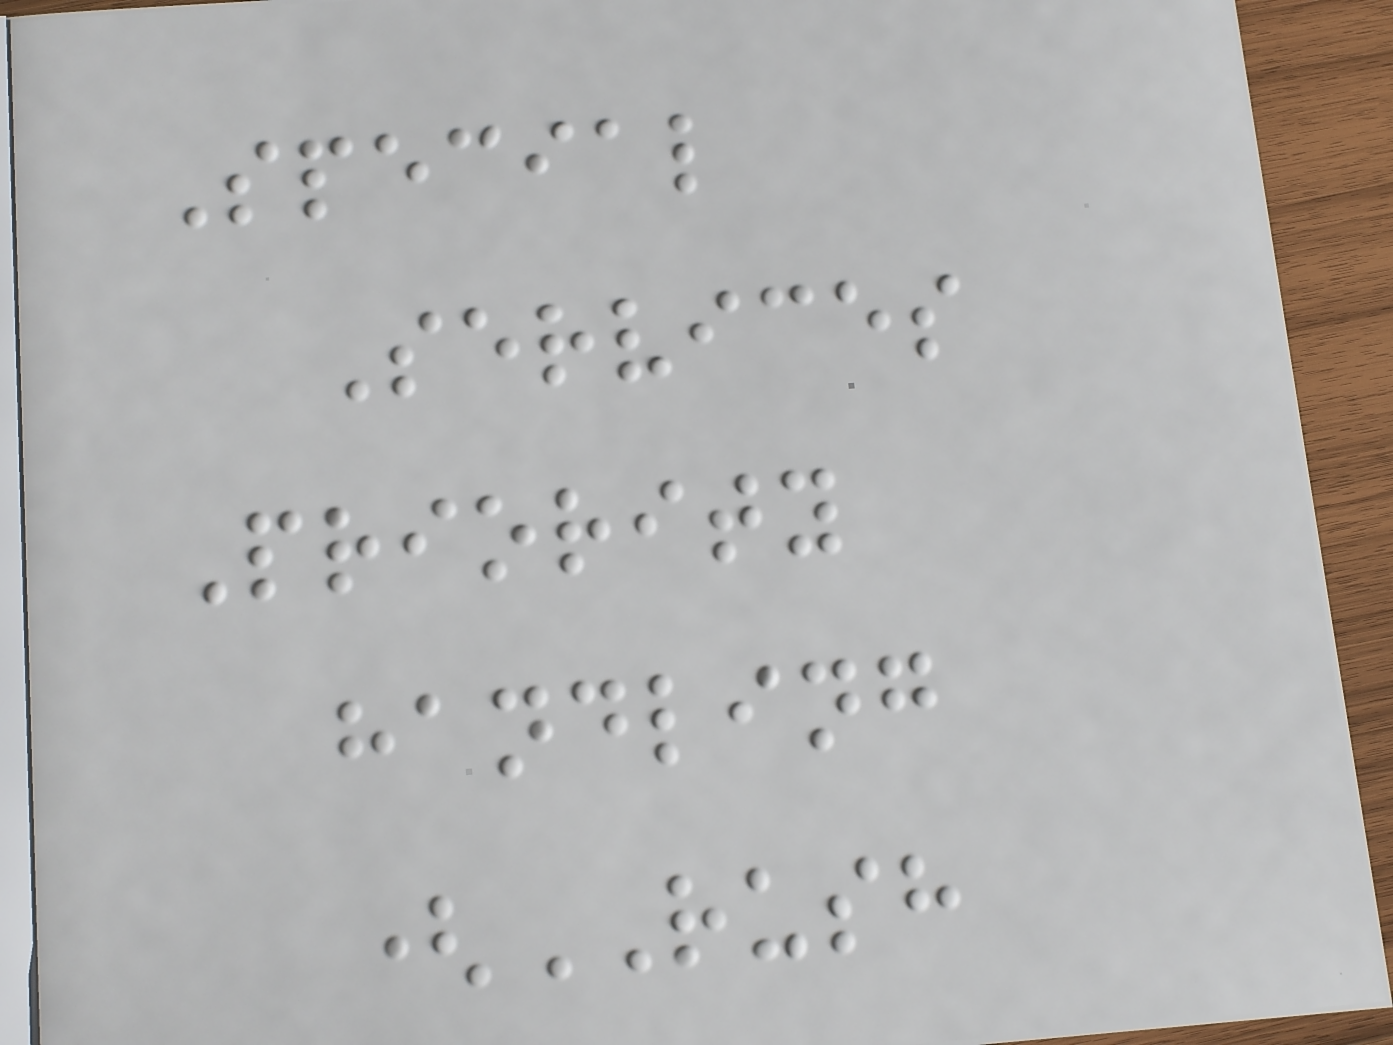Special
Services
Priority
handling
(RUSH
